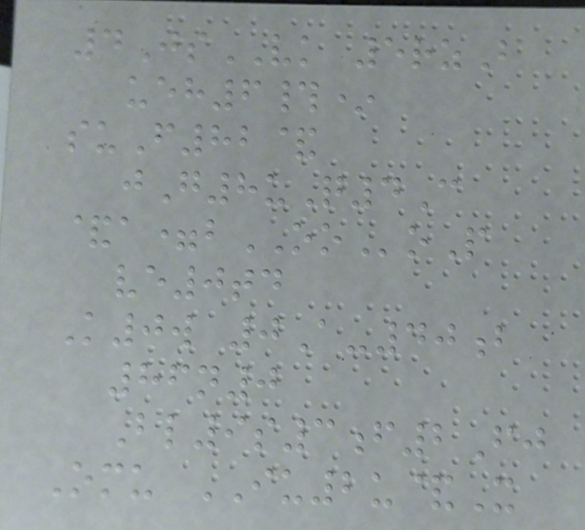4JsVK 5rzB
ueh6#*
suF82&
jG8uQ4C
&a=bOOoP
ve0td
K0w 0A-40b
86n0
Bl9s3f2Fj
Omu IU2u&X
